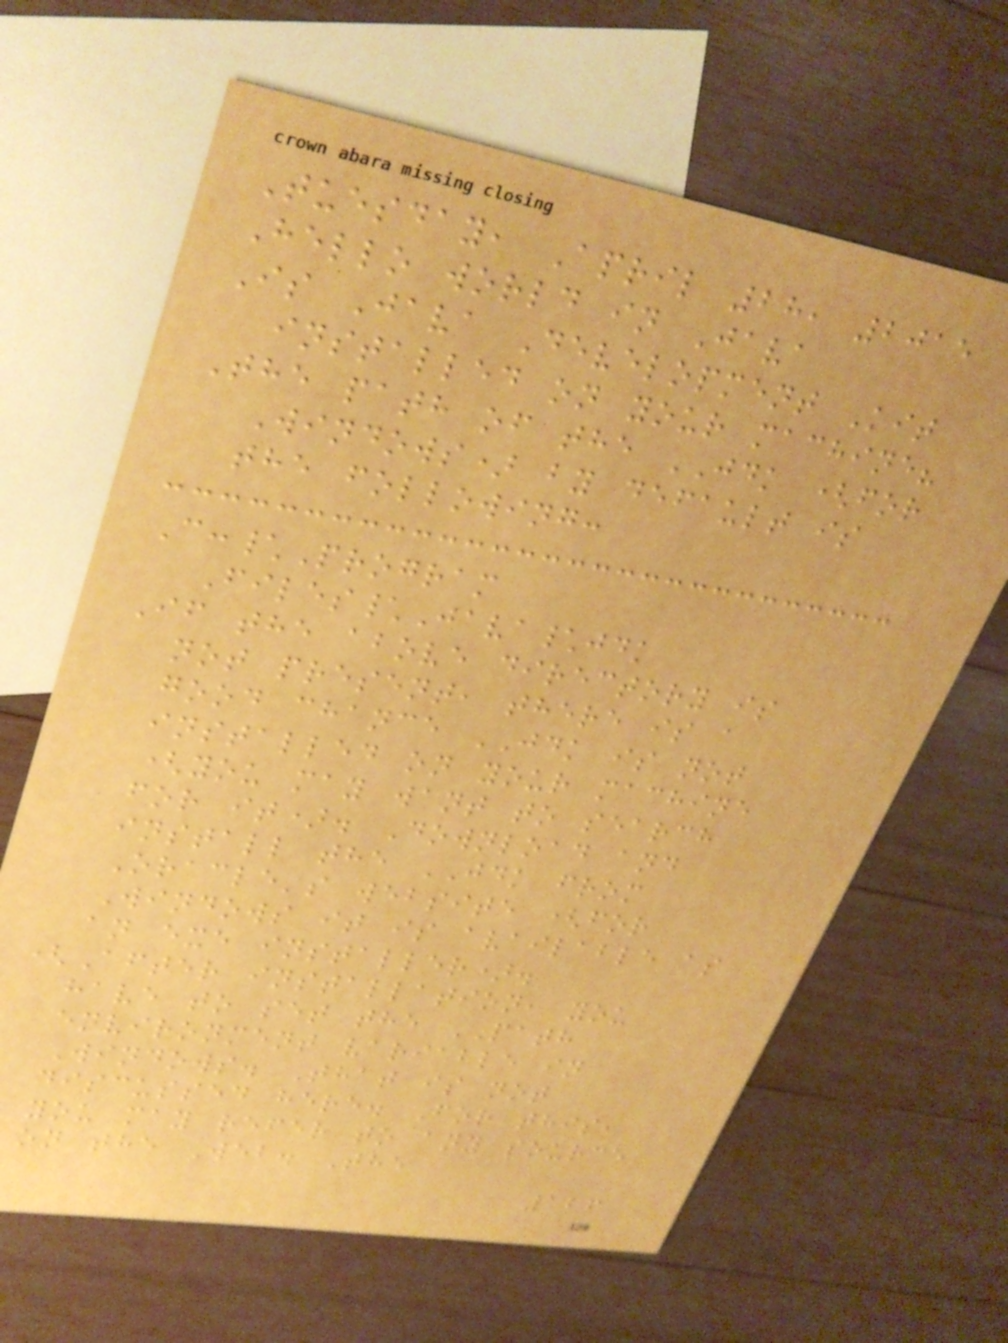Tuesday, April 28, 2015
Hello world in Java
Is Java Development Kit
installed on your machine?
The path of the JDK (for
Windows) by default is
the following:
C:\Program
Files\Java\jdk
If the above directory is
not present, there is a
good chance JDK is not
installed on your machine
(you may want to search
for it). Download and
install the JDK from
Oracle's website (for
Windows it is available as
an exe installer).
(After installation, you
have to set the PATH
environment variable in
Windows. That is not
discussed here. For this,
you may refer to any source
on the Web. The
126
